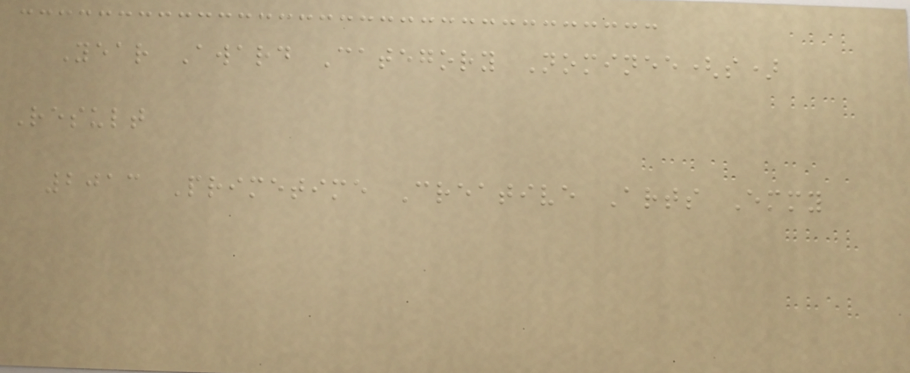Year Award Category Nominee(s)
Result
2013 Primetime Creative Arts Emmy
